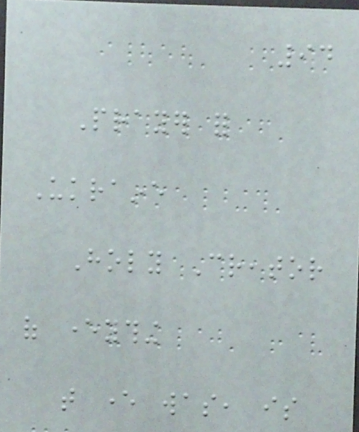94
Prayer for
Ukraine
Holy Creator
of everything
that ever was, is
